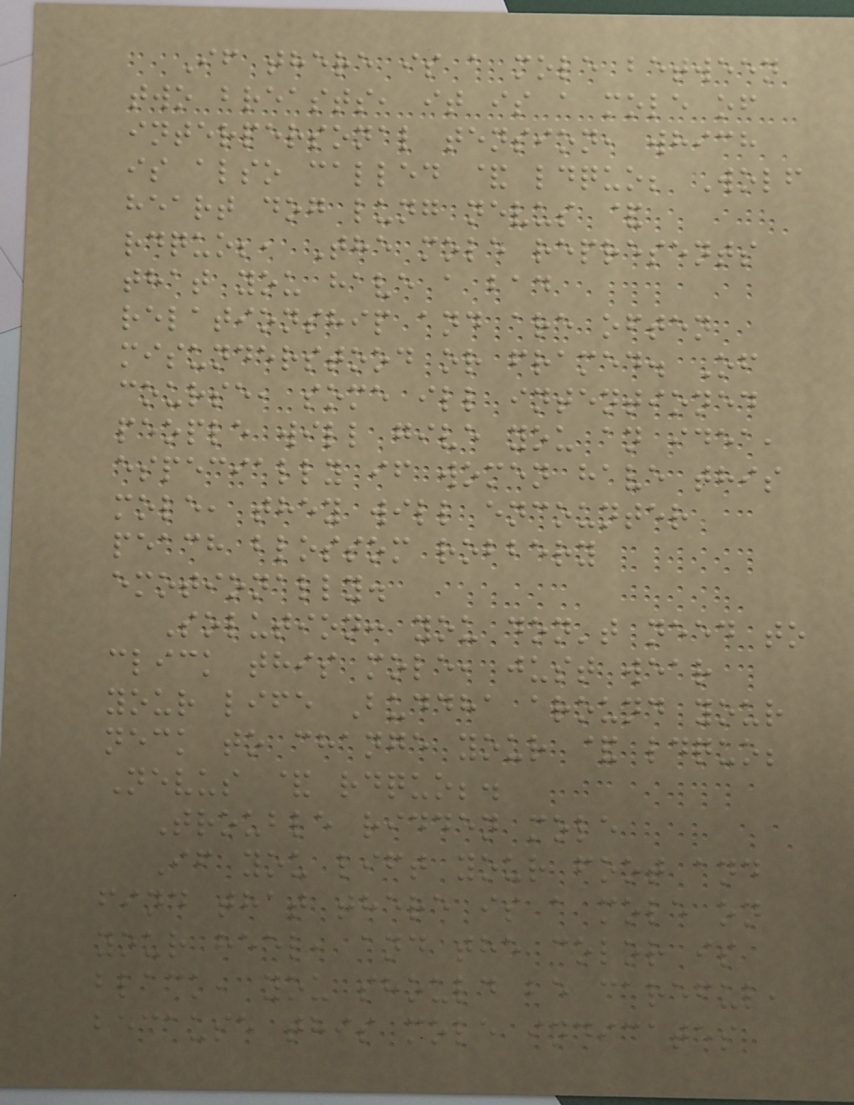If there is a mole between
two breasts, it is a mole of
interpersonal tension, which
is also called & ldquo; Wolf
heart dog lung nevus &
rdquo;, The mole represents
that you have a bad
relationship and are often
misunderstood or framed. Of
course, some ill intentioned
people will give you an idea,
especially if women have this
mole, they will encounter
peach blossom robbery
emotionally.
Solution: you don't need to
click this mole, just wear
your life Buddha around your
neck to change your & ldquo;
Nevus & rdquo;.
Trouble ridden mole
If you lift your foot and
find that there is a mole on
your heel, and the color is
black, you should be careful,
because this mole indicates
